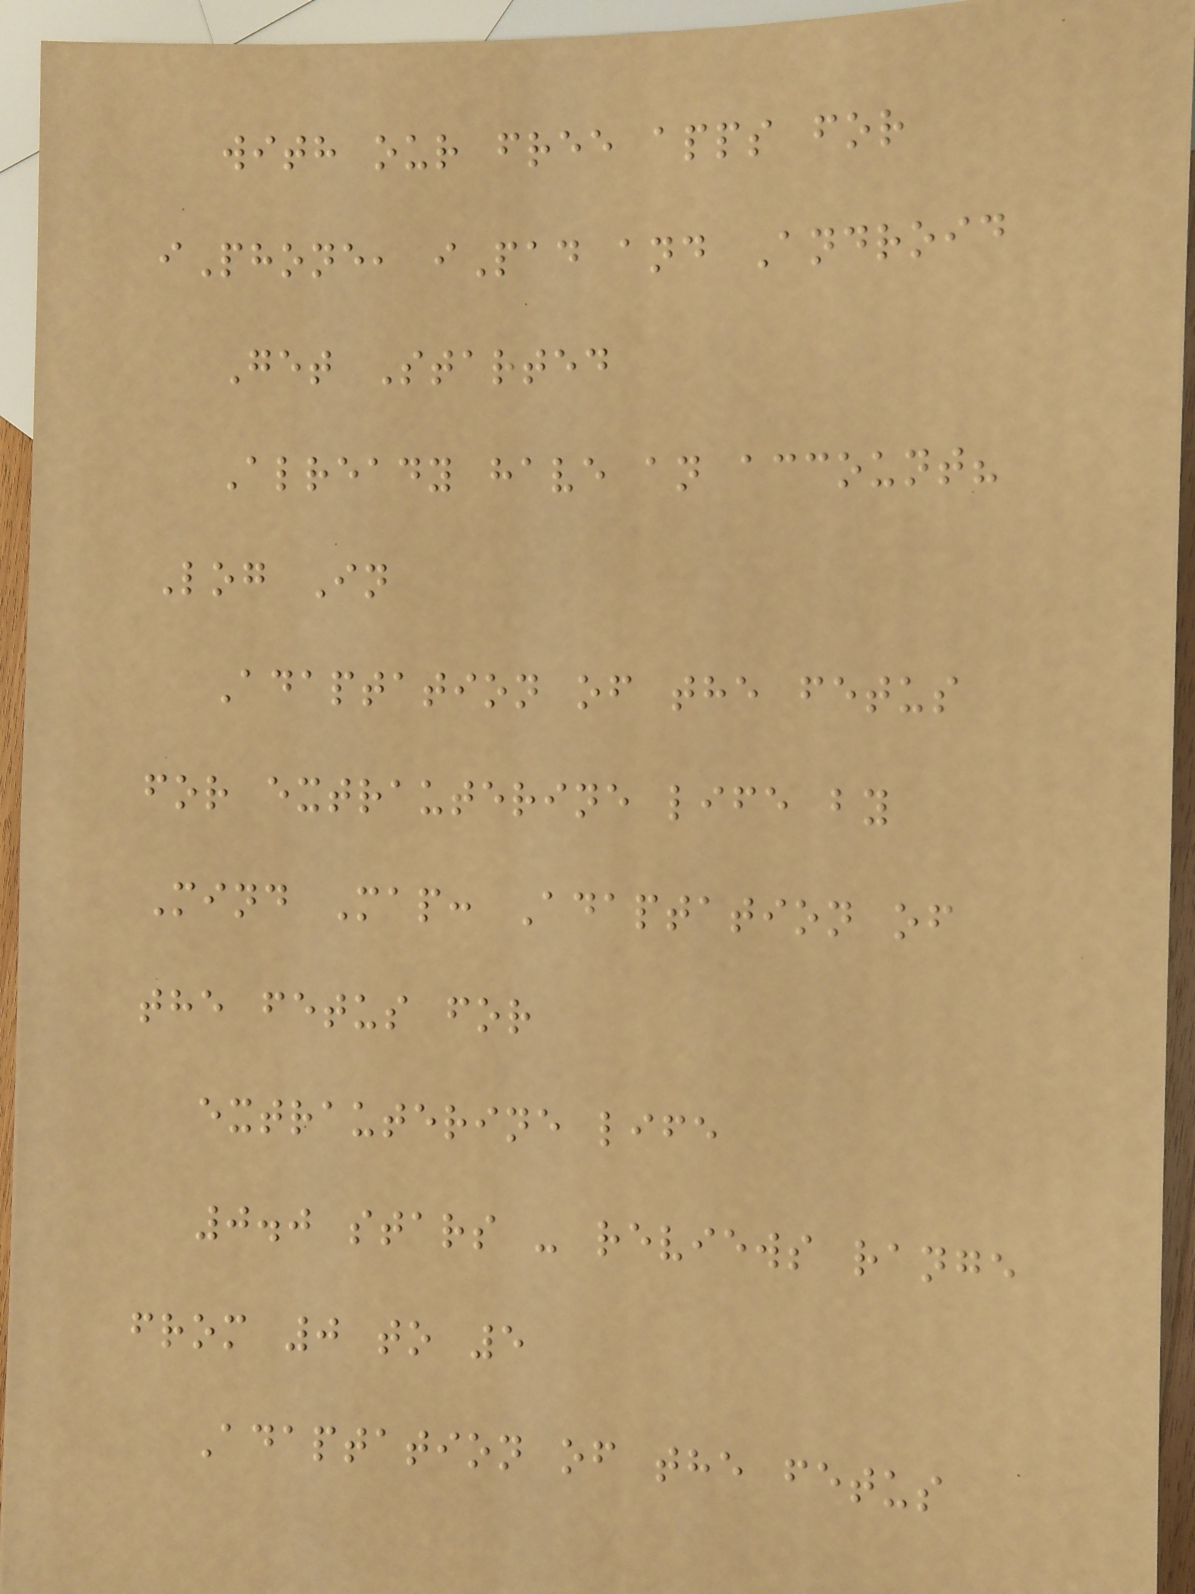with our free apps for
iPhone, iPad and Android
Get Started
Already have an account?
Log In
Adaptation of the fetus
for extrauterine life by
Mind Map: Adaptation of
the fetus for
extrauterine life
0.0 stars - reviews range
from 0 to 5
Adaptation of the fetus
